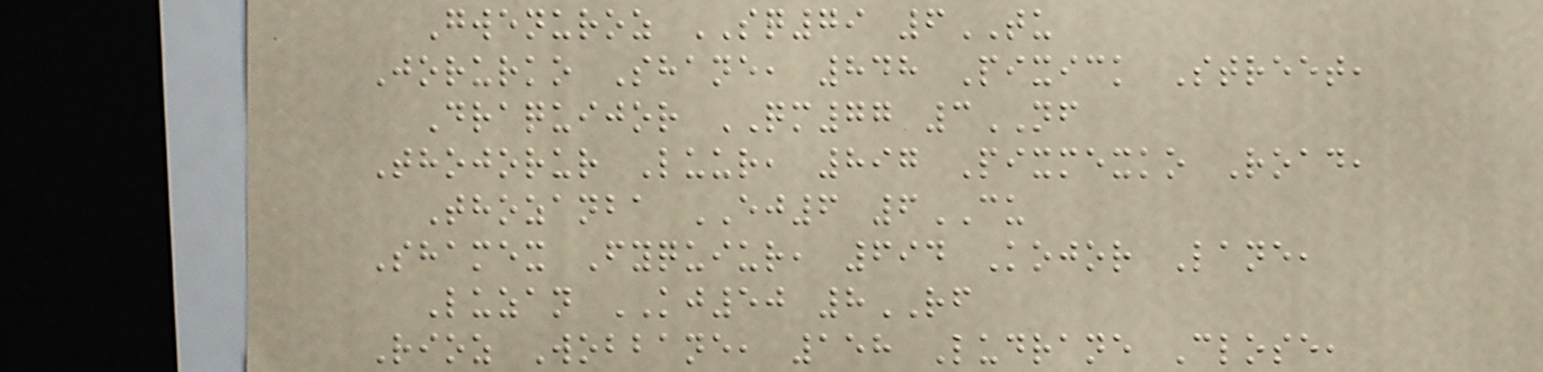Gwenuroz SQ79 6TU
Jorurko Shane, 848 Pixick Street,
Draquijor QM77 3NF
Thojorur Luur, 897 Pixmexko Road,
Thozanba EJ6 6CU
Shamex Fyquiur, 694 Kojor Lane,
Luzan KJ50 8RF
Rioz Wobbane, 158 Ludrane Close,
